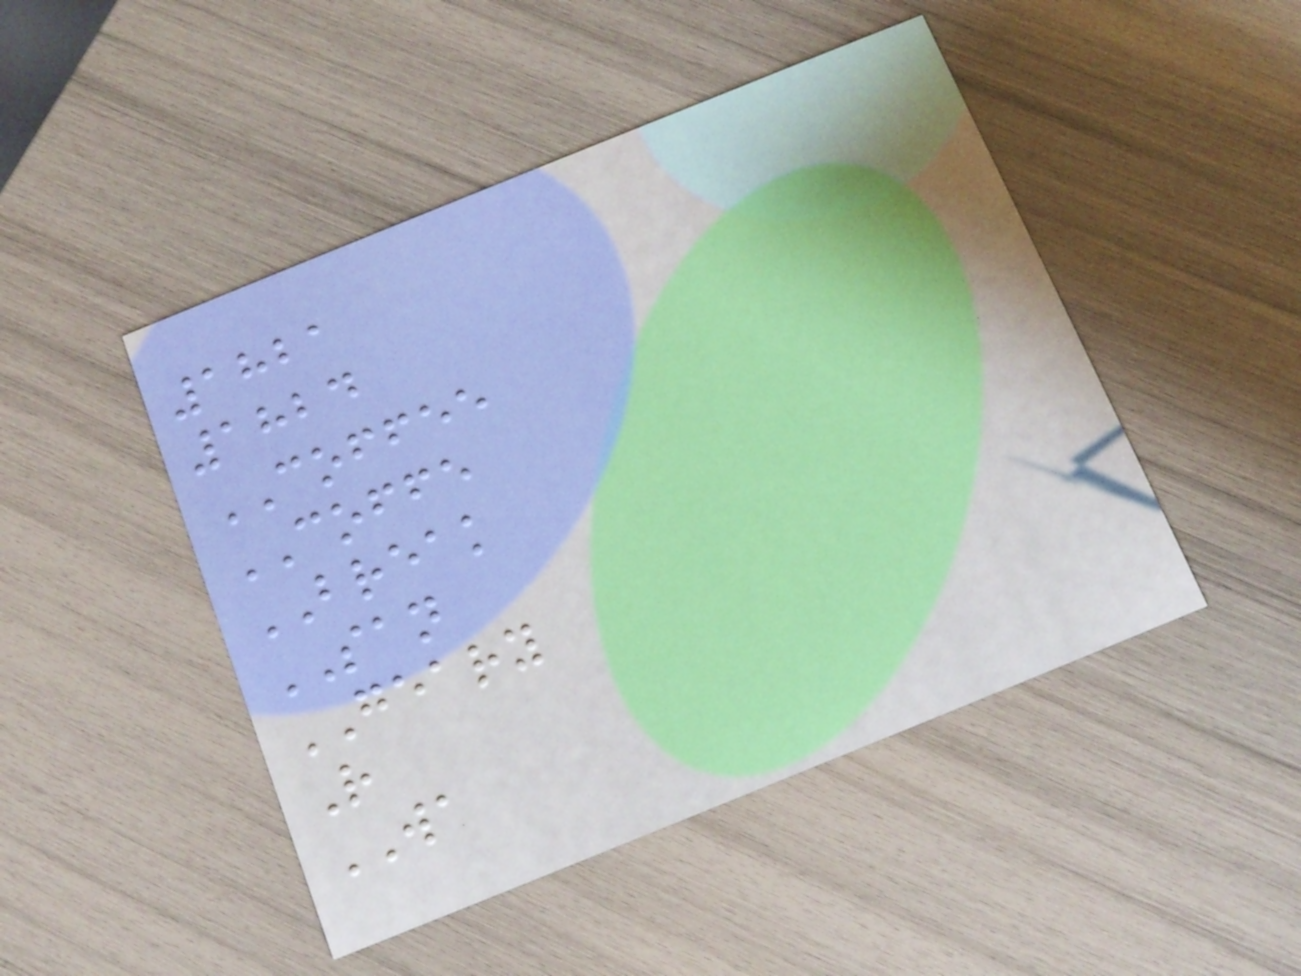1821
1824
COFFEE
COFFE
BREAK
SAN
GEARY
R
WA
